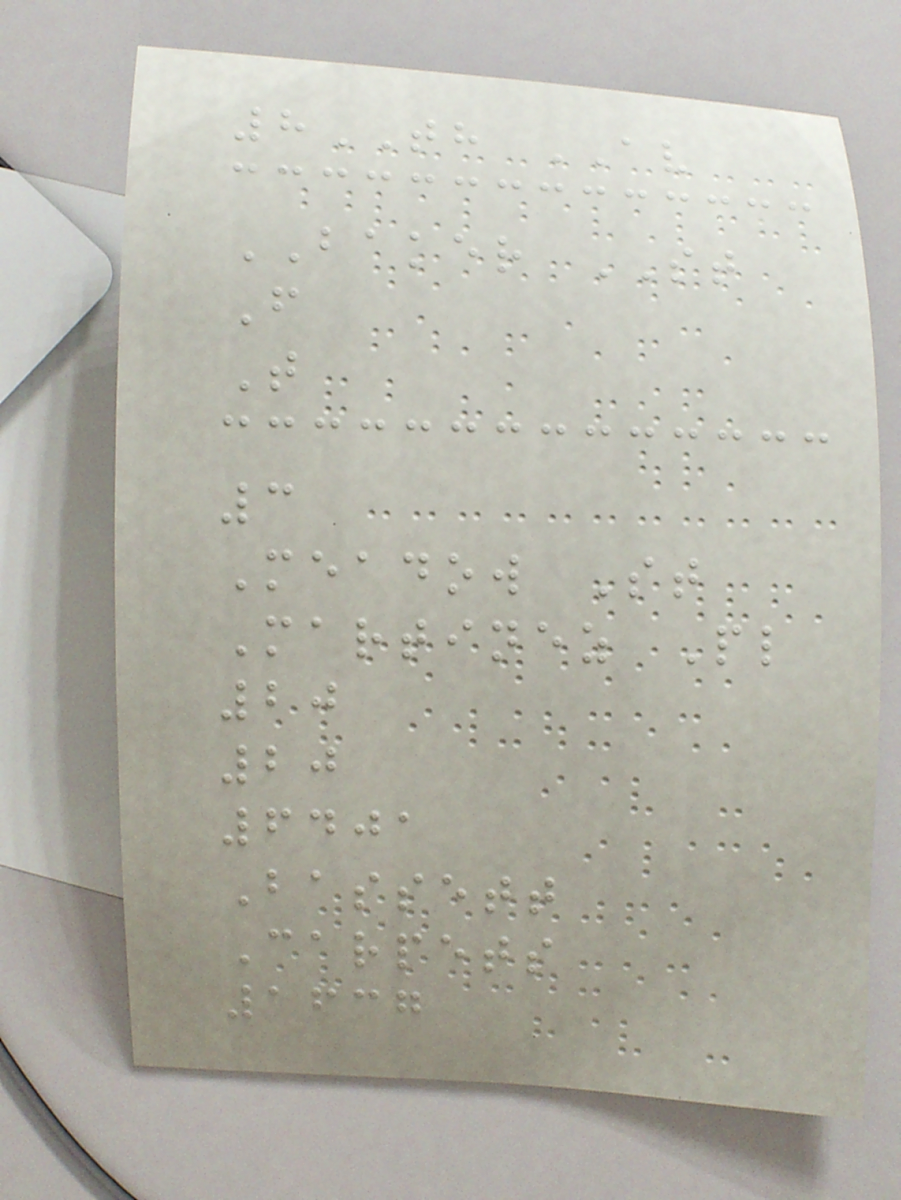8TH AV
BAKER ST
F
T
3
Meadow St
Martinez Pl
20
20
6401
Bassett
Carpets
1637
